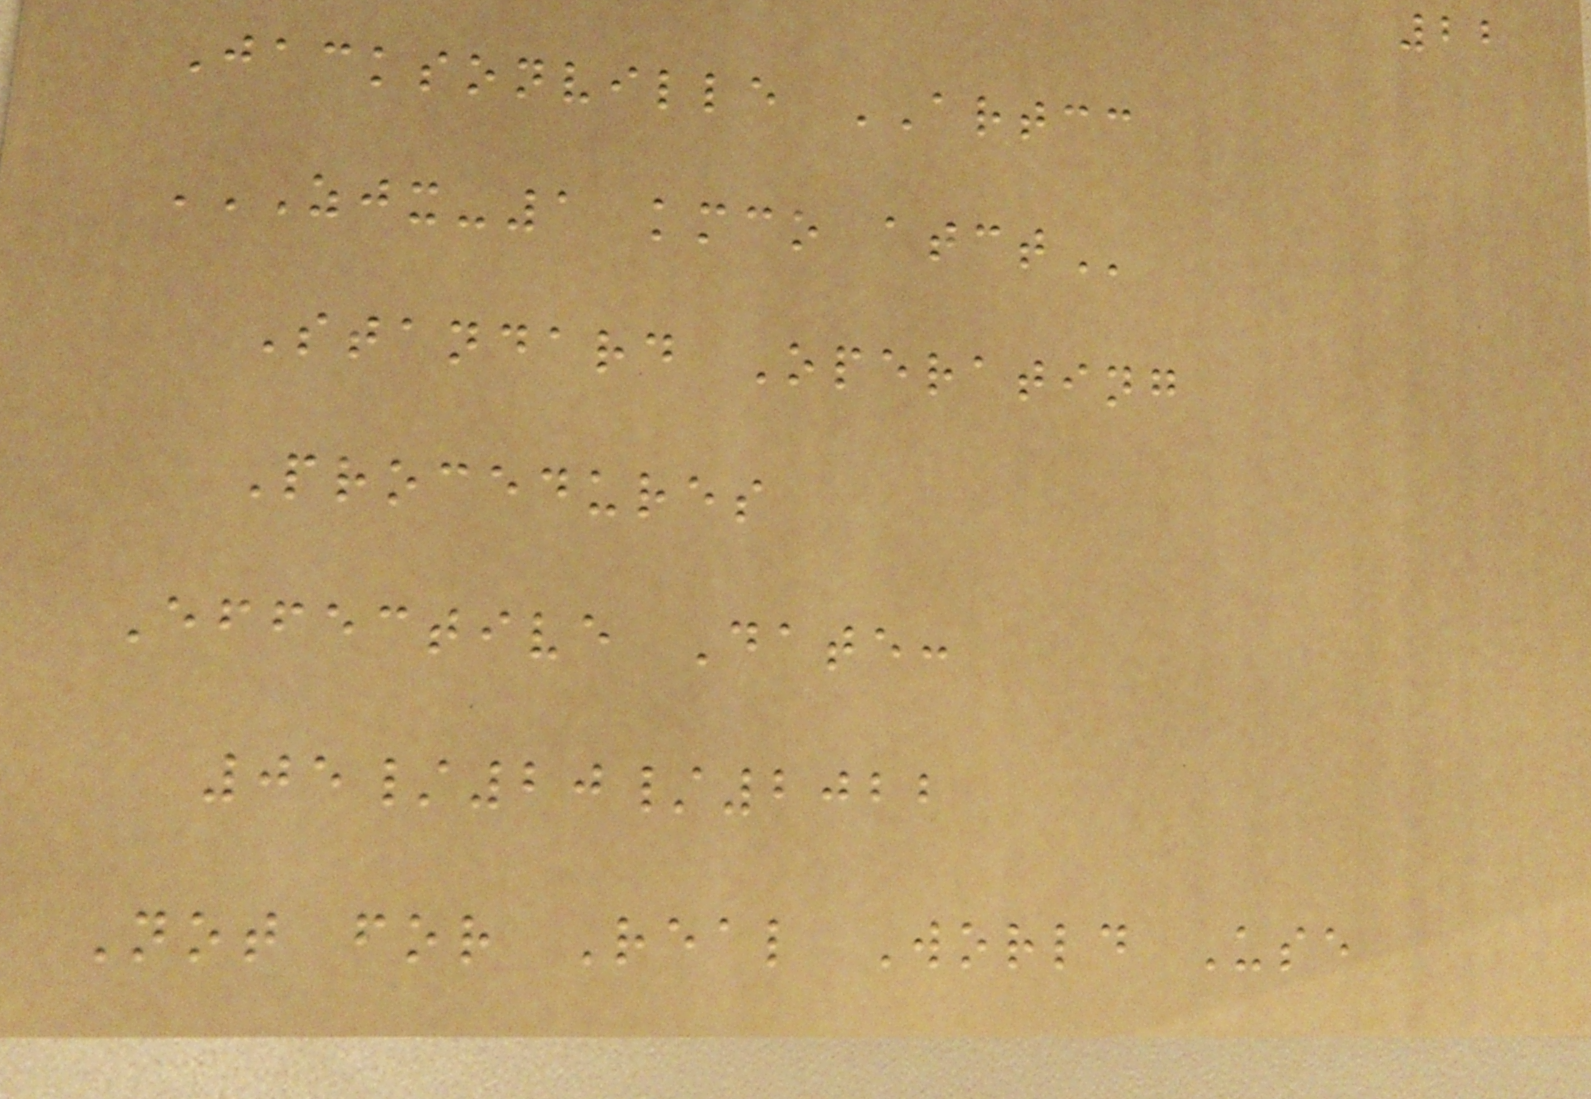22
Jacksonville ARTCC
ZJX-1 KMCO ATCT
Standard Operating
Procedures
Effective Date:
05/20/2022
Not for Real World Use
